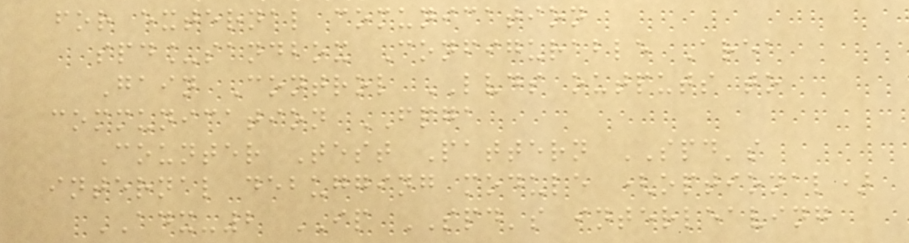for external comunication
spd_sandbox Configurable Area
Gain Control LVDS outputs to
communication FPGA
Counter Test Pattern SPD's
internal debugging module (optional)
ADX-2 IP SPD's interleaving
